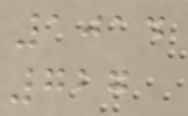1014
727
